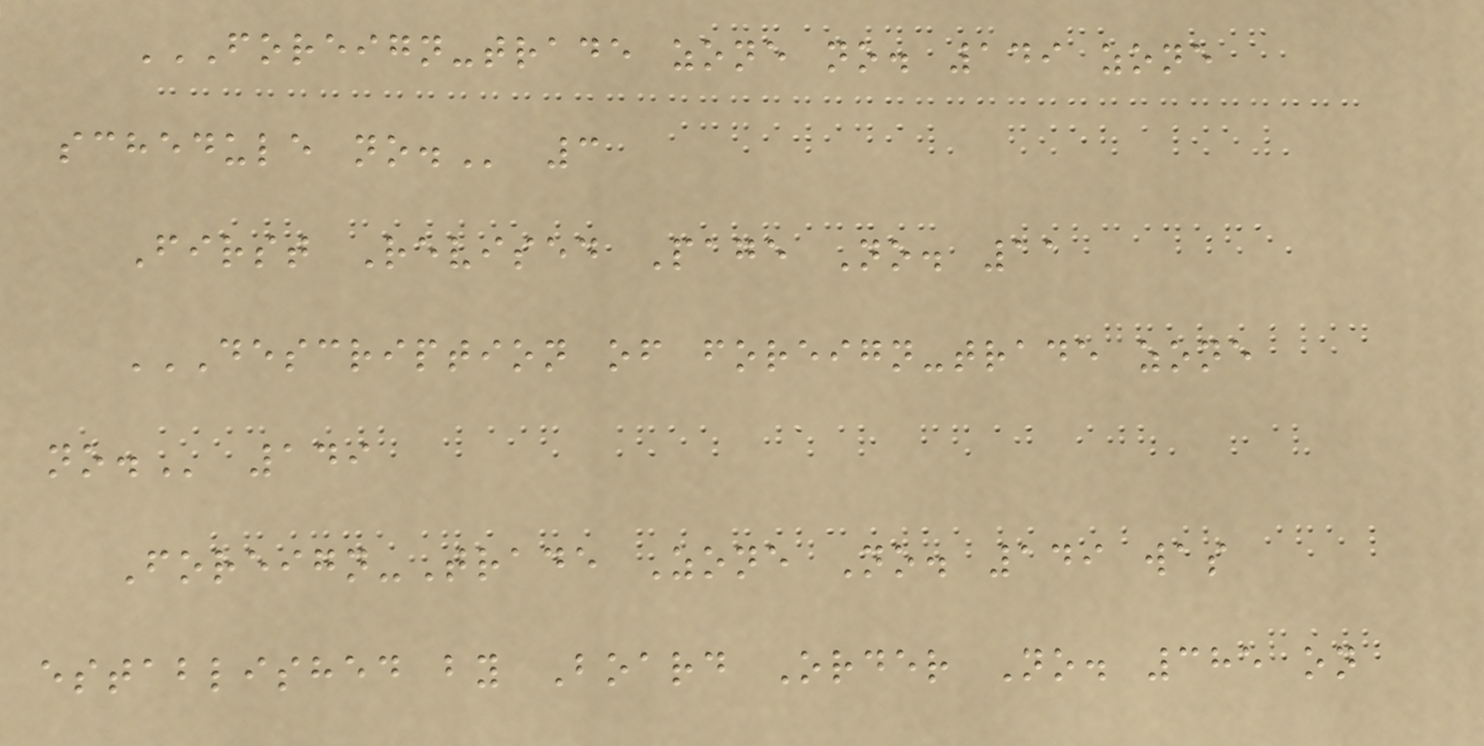FOREIGN-TRADE ZONE NO. 149 ZONE
SCHEDULE NO. 3
First Revised Page No. 11
DESCRIPTION OF FOREIGN-TRADE ZONE
NO. 149
Foreign-Trade Zone No. 149 was
established by Board Order No. 385 on
